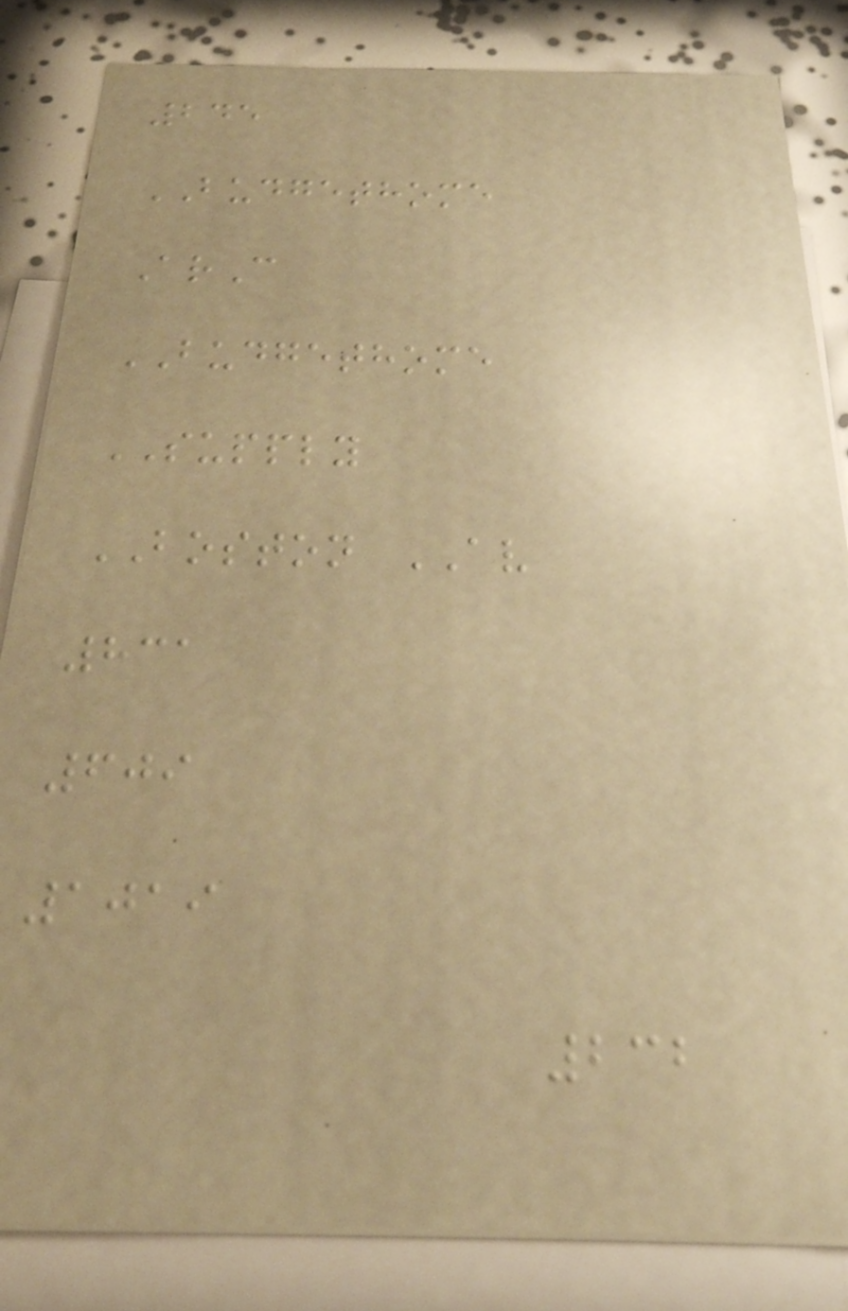245
BUDGETHOME
ArC
BUDGETHOME
SUPPLY
BOSTON AV
831
609
1019
232
